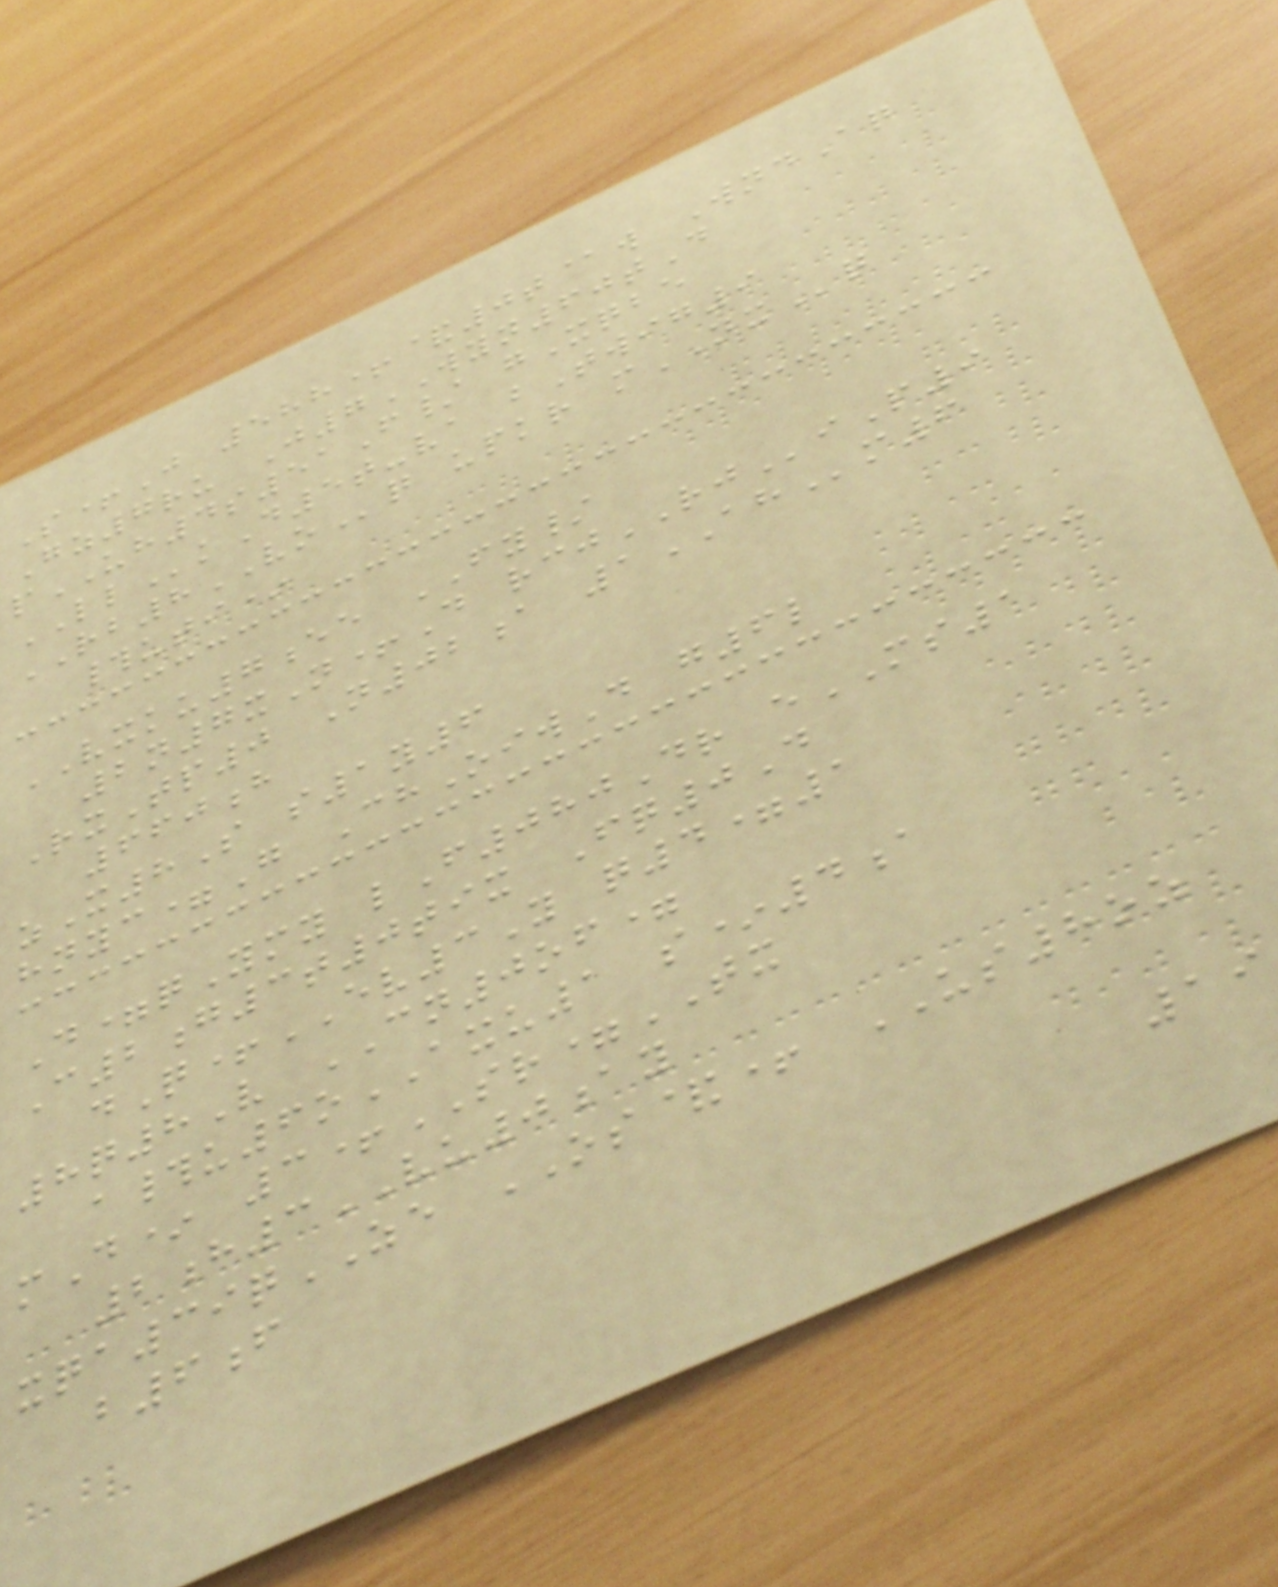S+J 588+&0t@w WndAq
Gz7ru J7WYN60tD
pUH4s51F/ gXqbe
LLkD5t-va bTwig9
RB8VOq upkr mNXq
#uti*
VXKU7ee FY/
2n7xN+D rcjRJiP9
RxTp0 N02a 1AHm6
660h
zX8S s1y6
hnyc=G ChOiwD g6l
D=qYmy lF080Dr eMS1
C2g3t0tix Fq0D
dQ+EV3Y q4=1
8q8V CN0of=
a#u6oAXU1 s*4a
mD* 3+SR=TX
2h3VU0ay
xqa39qZE OS&+ US8oz
b6f
19
